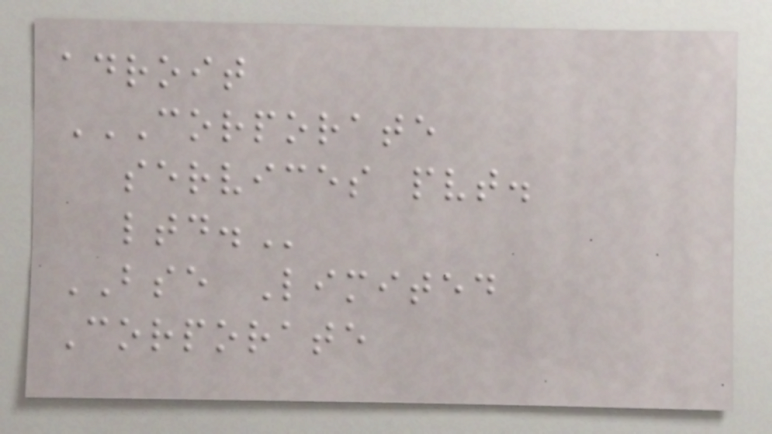adroit
CORPORATE
SERVICES PVT.
LTD.
BSE Limited
Corporate
